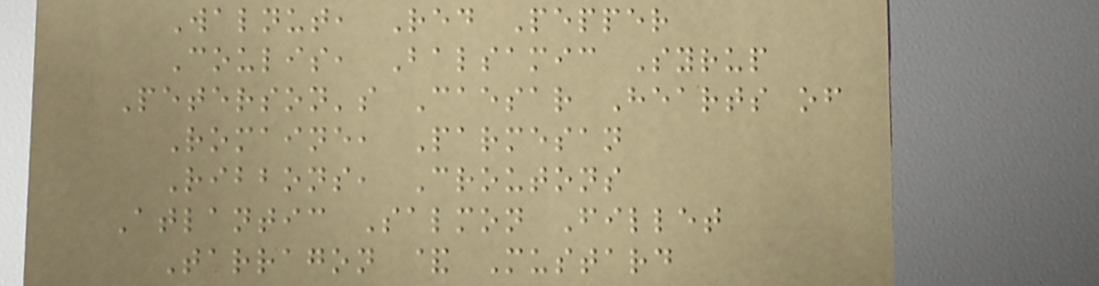Walnut, Red Pepper
Coulis, Balsamic Syrup
Peterson's Caesar Hearts of
Romaine, Parmesan
Ribbons, Croutons
Atlantic Salmon Fillet
Tarragon & Mustard
